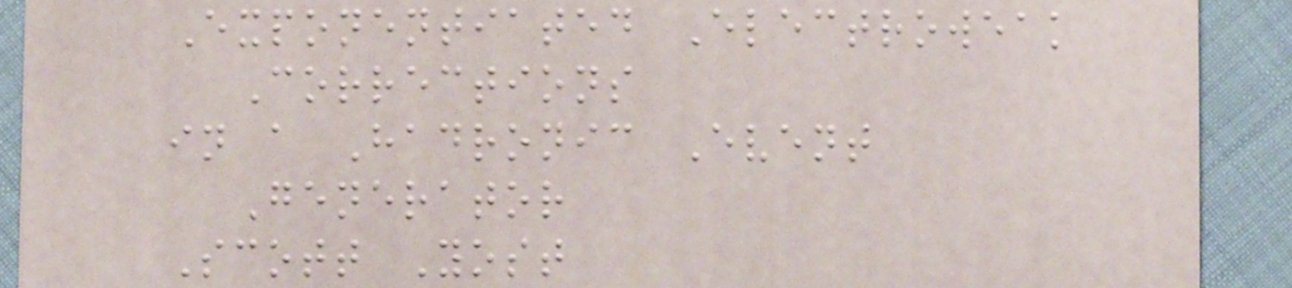Exponentiated Electroweak
Corrections
in a Hadronic Event
Generator
Scott Yost
